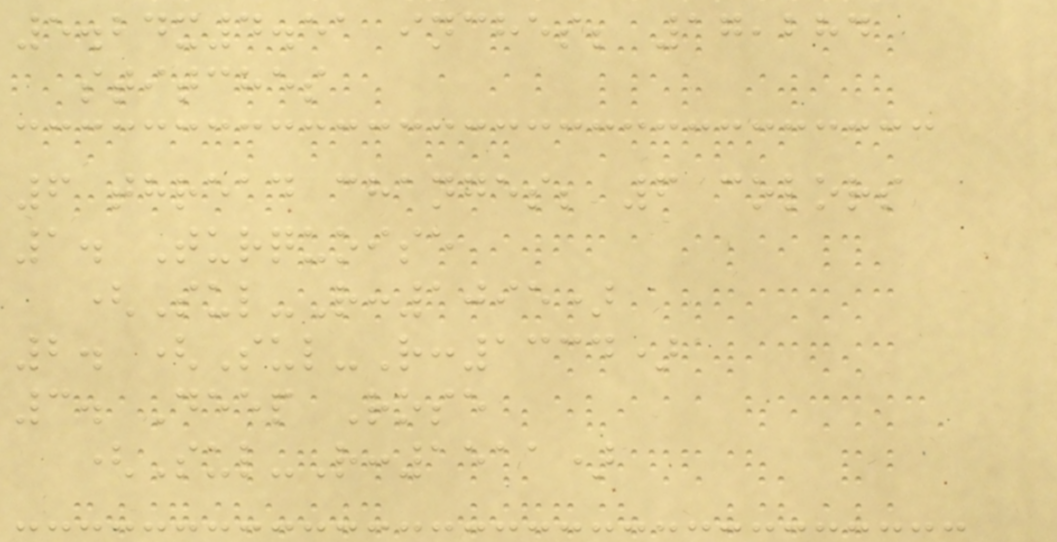5.24x4.51 inches; 17,284
stitches
6 thread changes; 6 colors
1. Turquoise
(Sul-R:1095)
2. (Sul-R:1334)
3. Deep Rose
(Sul-R:1511)
